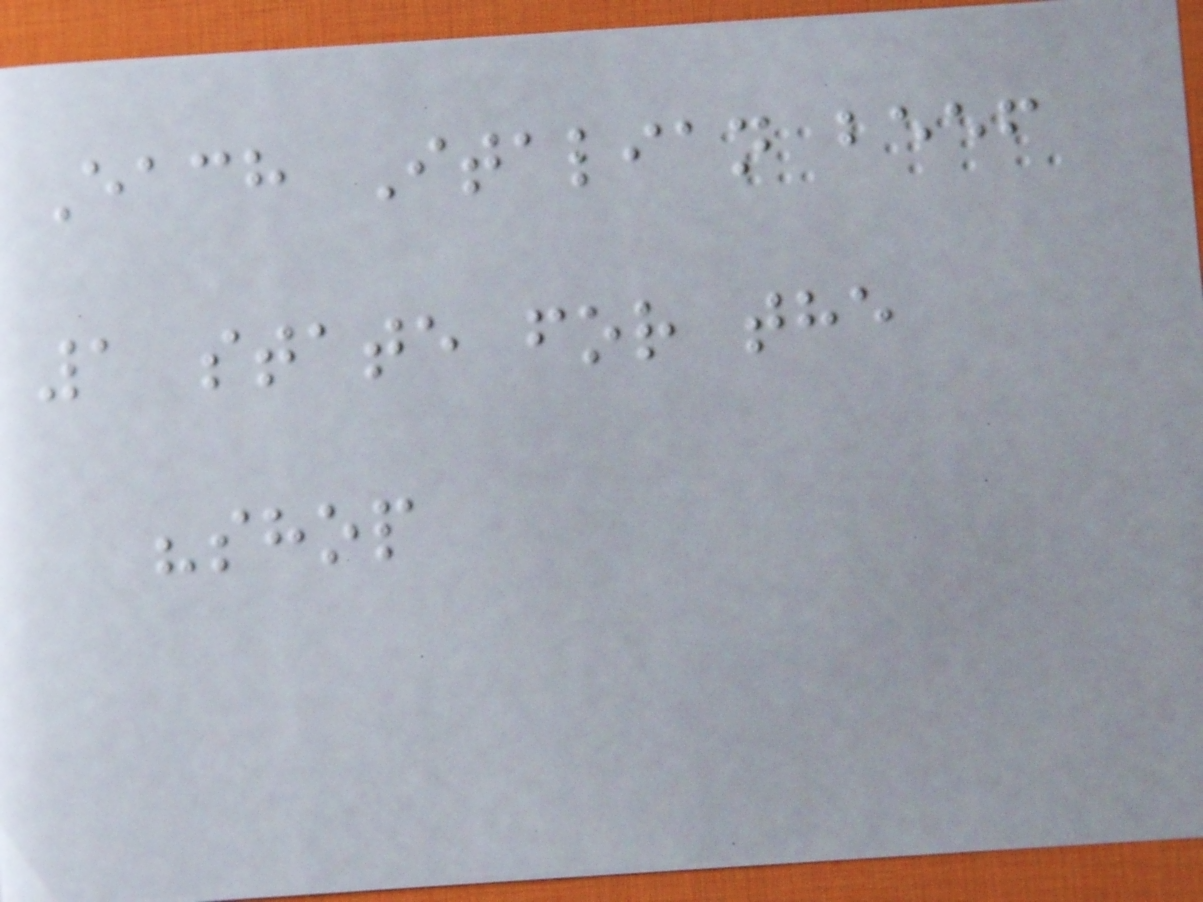Each Italian beef
1 state for the
"shop
